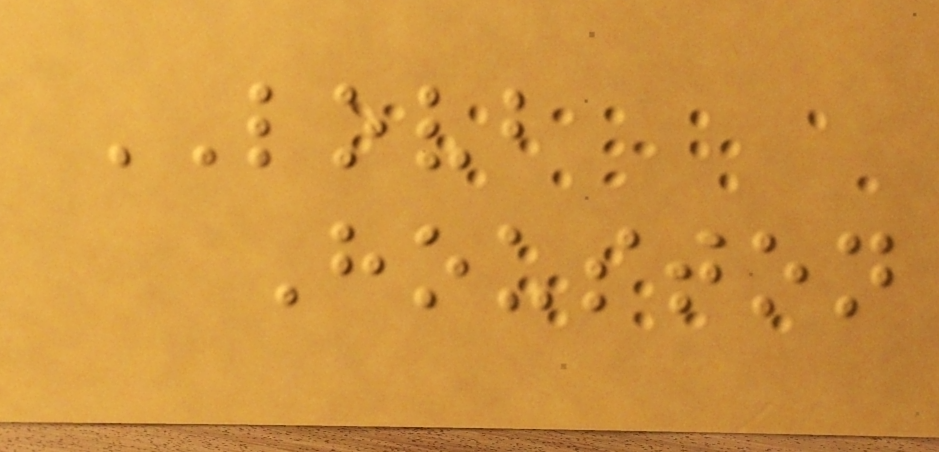LOVB
Houston
